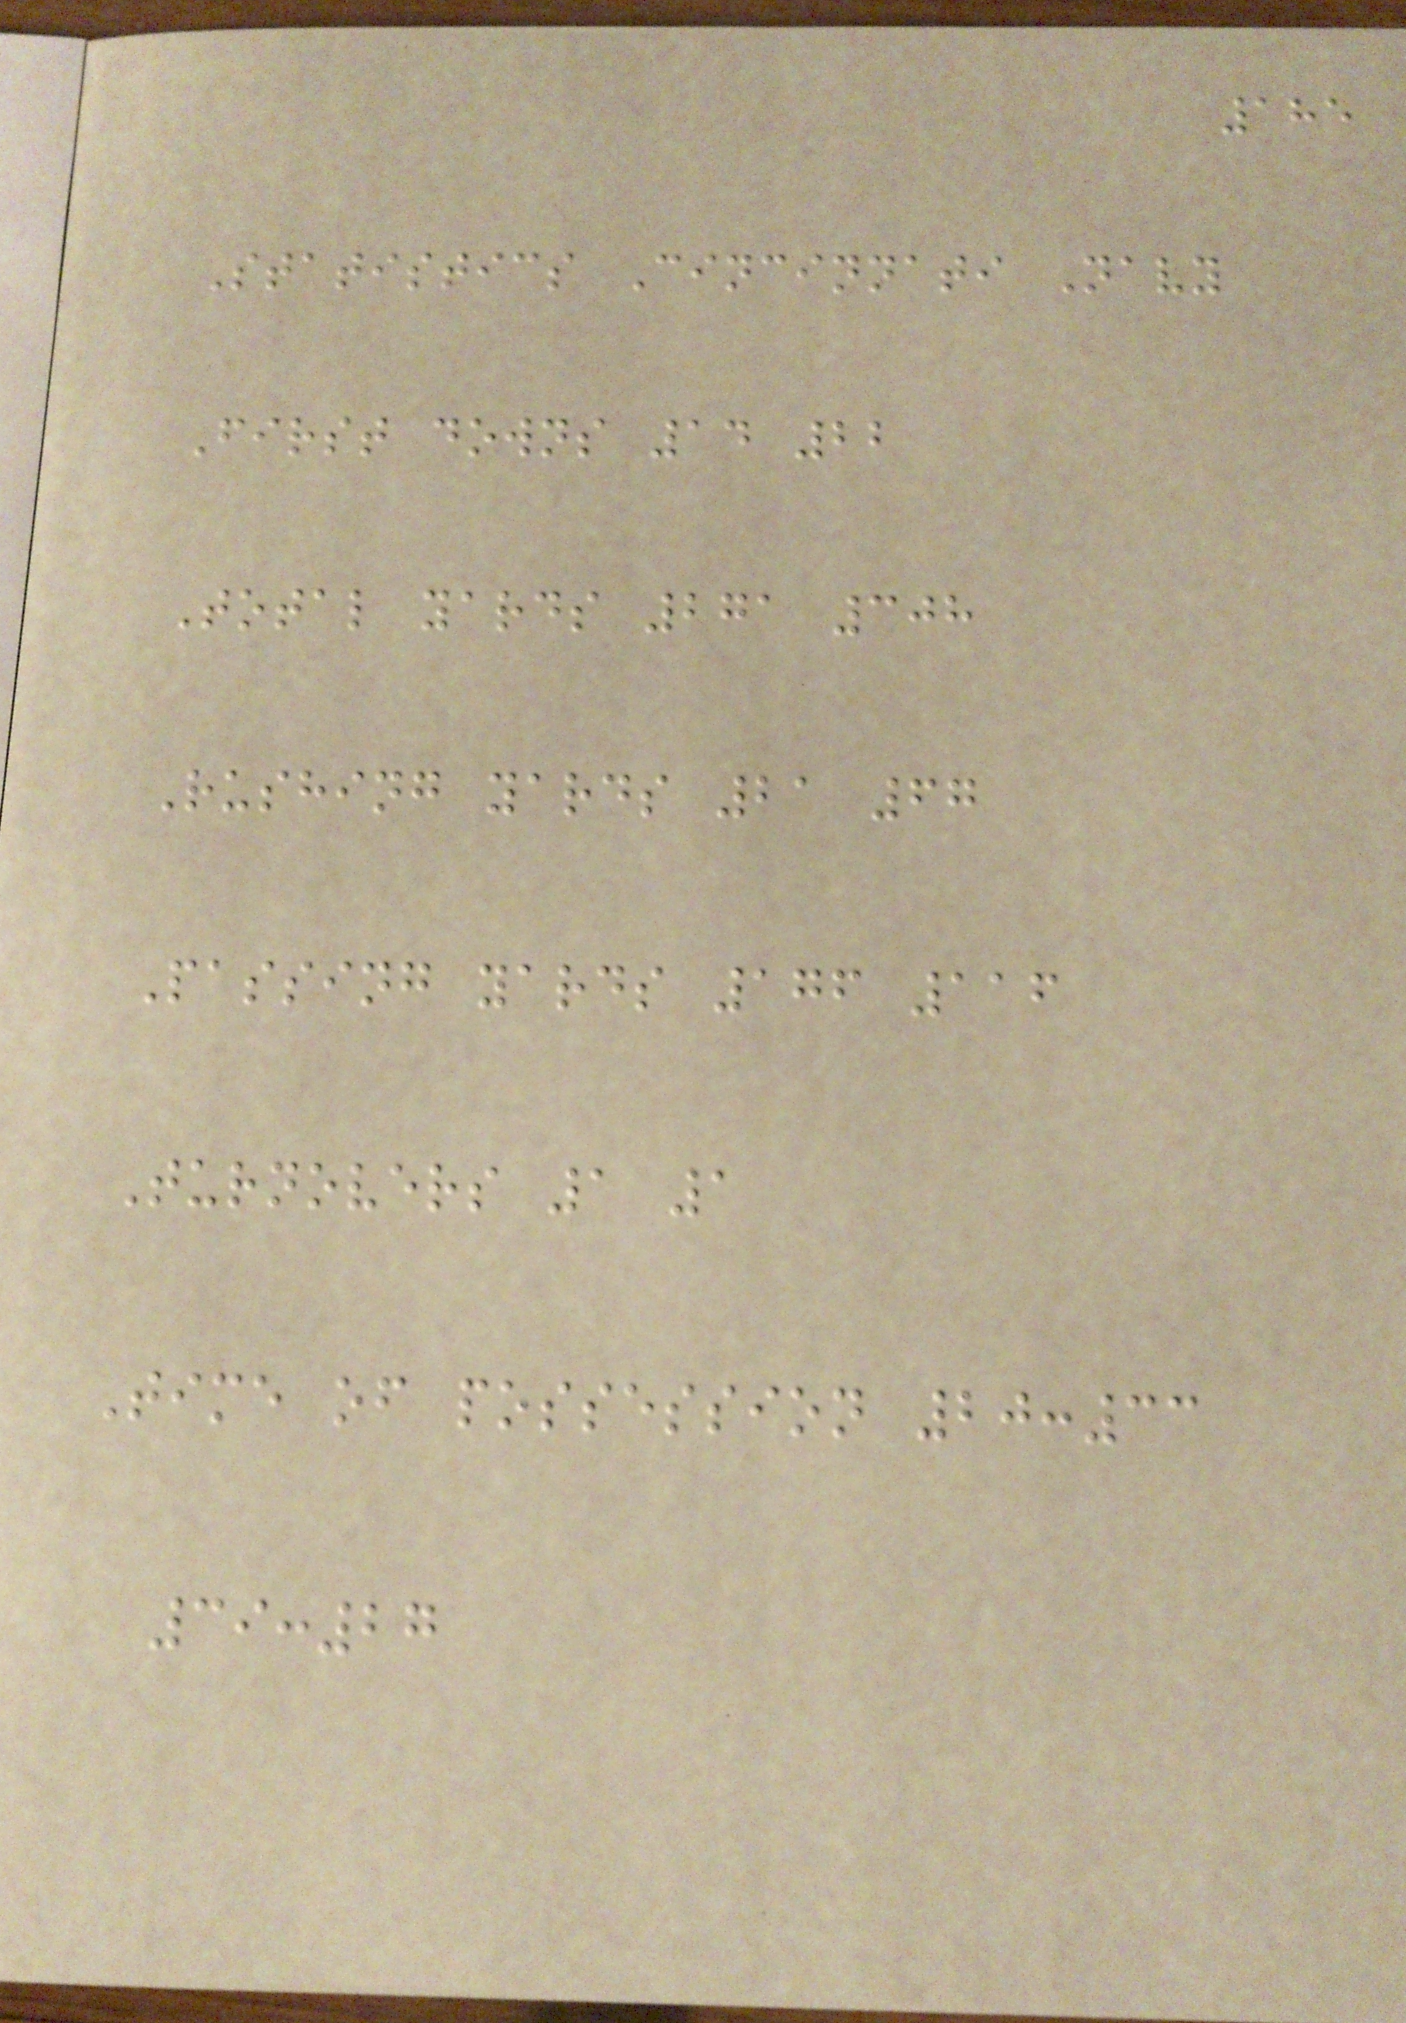185
Statistics Cincinnati Navy
First downs 14 22
Total yards 271 308
Rushing yards 21 67
Passing yards 176 116
Turnovers 1 1
Time of possession 20:33
39:27
